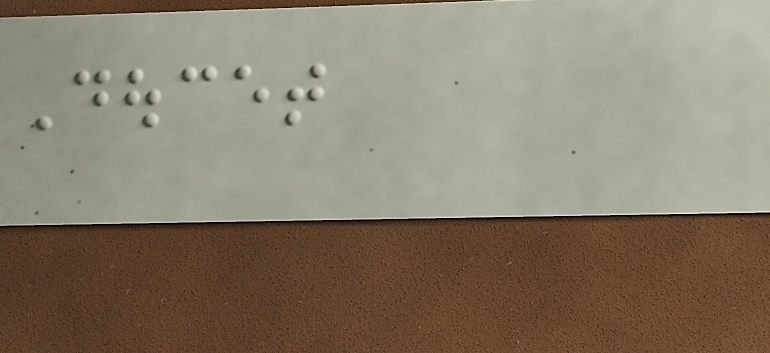Doucet
